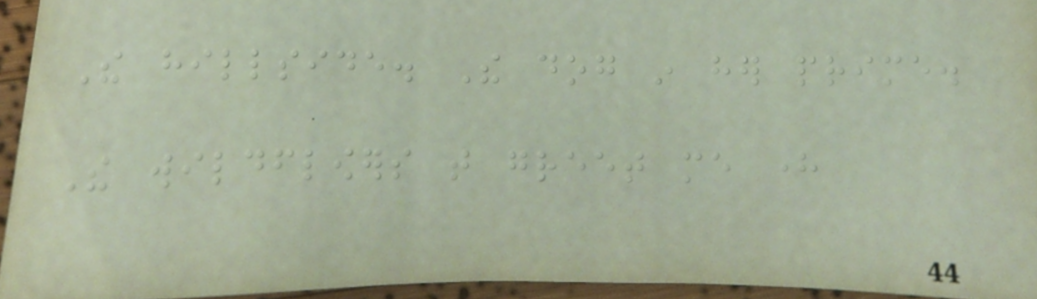The hillside. The dog in her prime.
The wildflowers that greet me here
